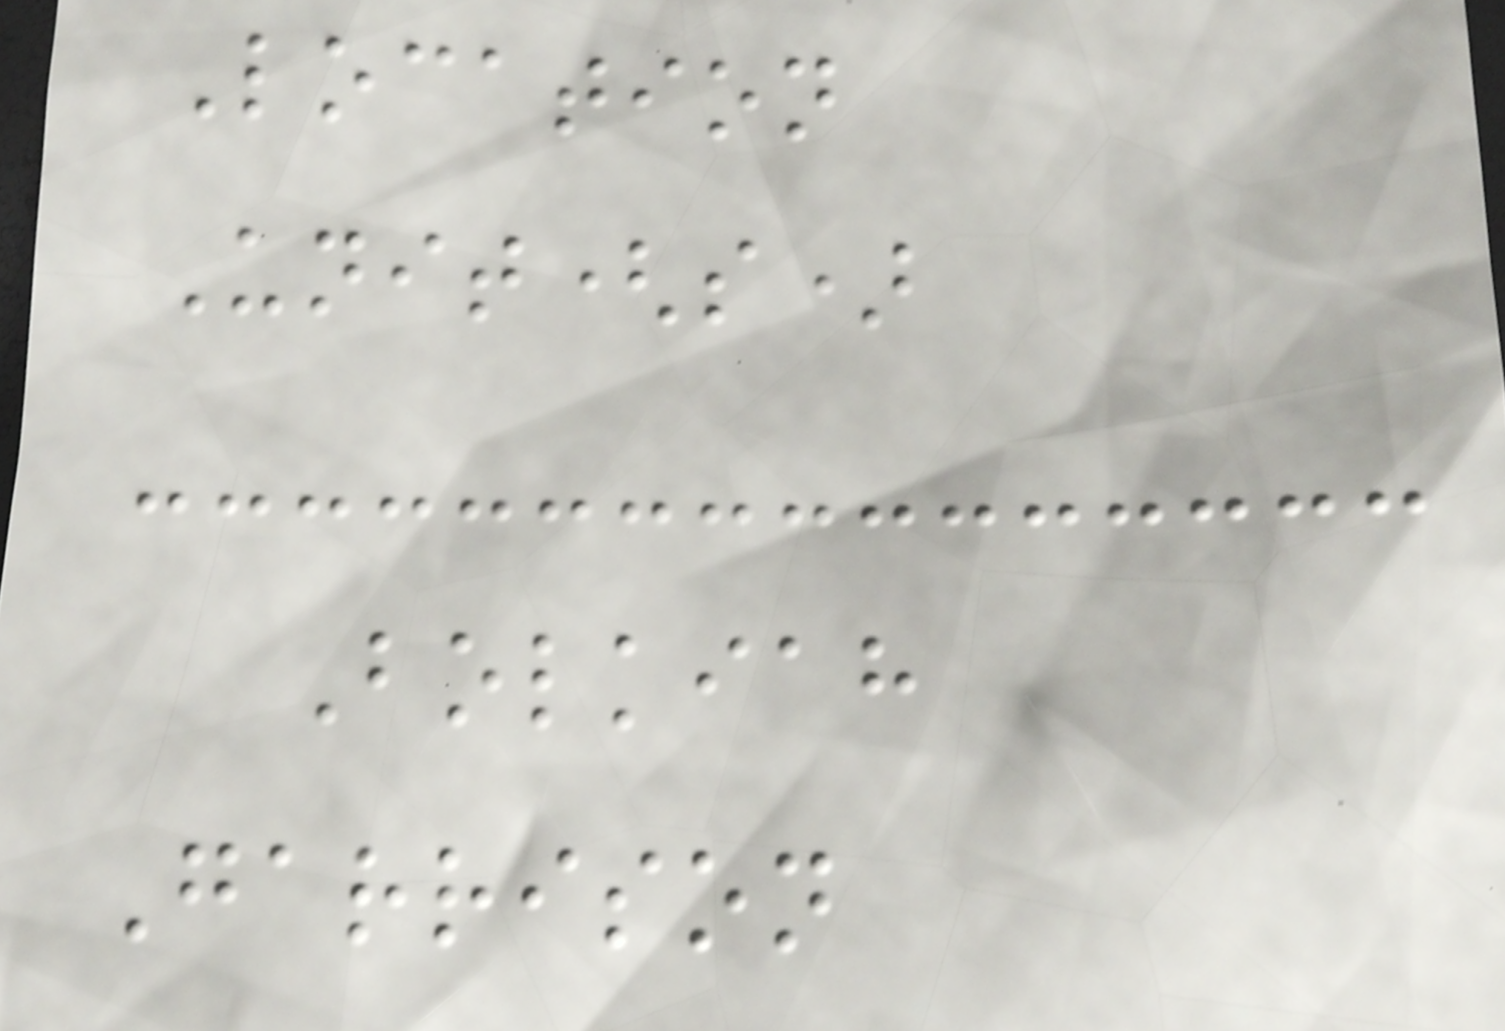Location
Unit(s)
Bolkiah
Garrison
